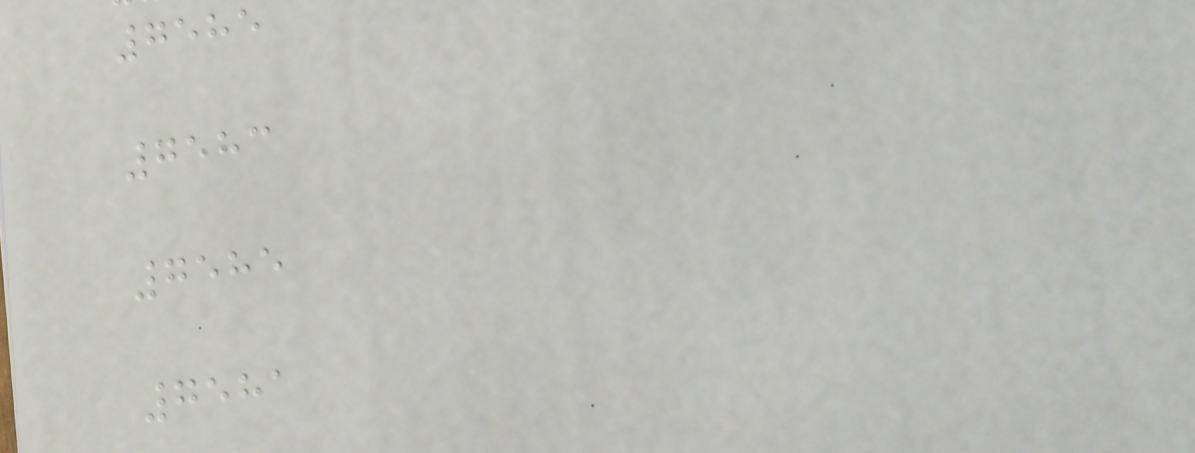7585
7583
7585
7581
